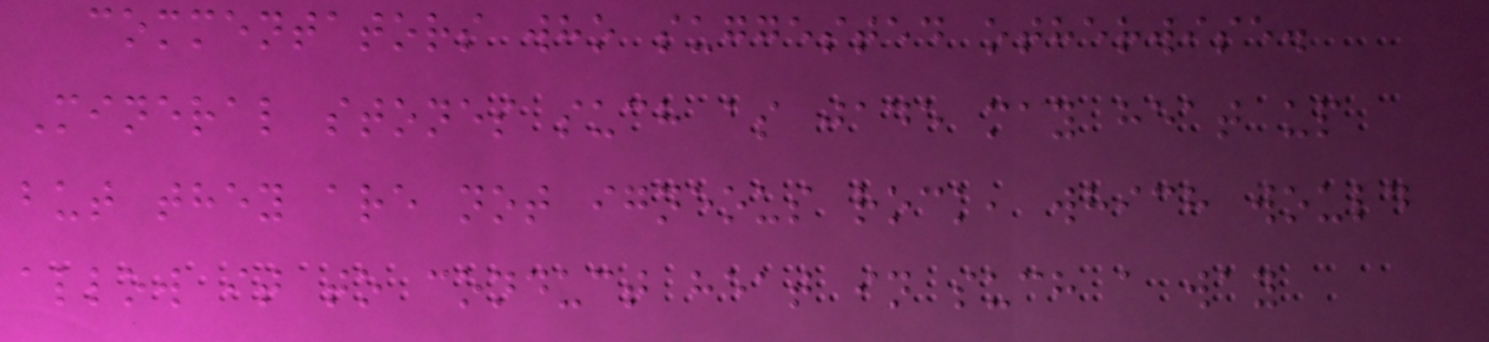commentators who suggested otherwise.
Mineral stones such as jade may heat up
but they are not igneous rock, which would
allow it to conduct heat in such a way
